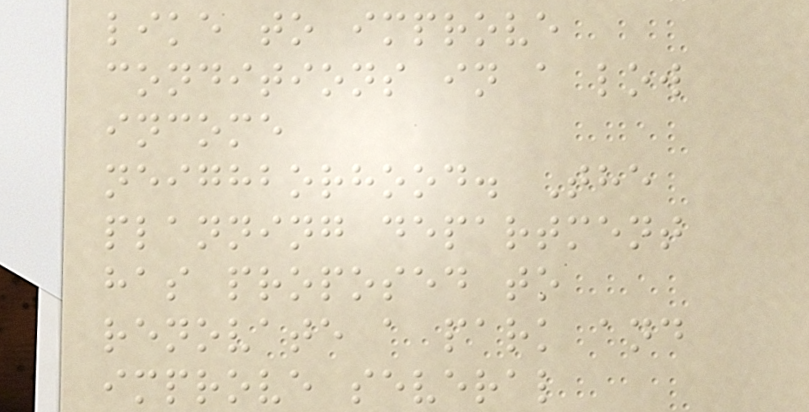like to improve
conditions in a low
income
neighborhood. The
planning department
has proposed to
renovate a park and
improve several
